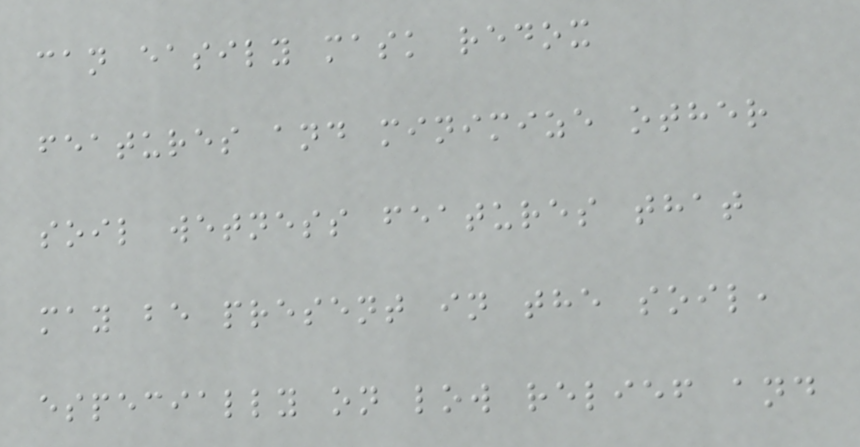can easily mask redox
features and minimize other
soil wetness features that
may be present in the soil,
especially on low relief and
